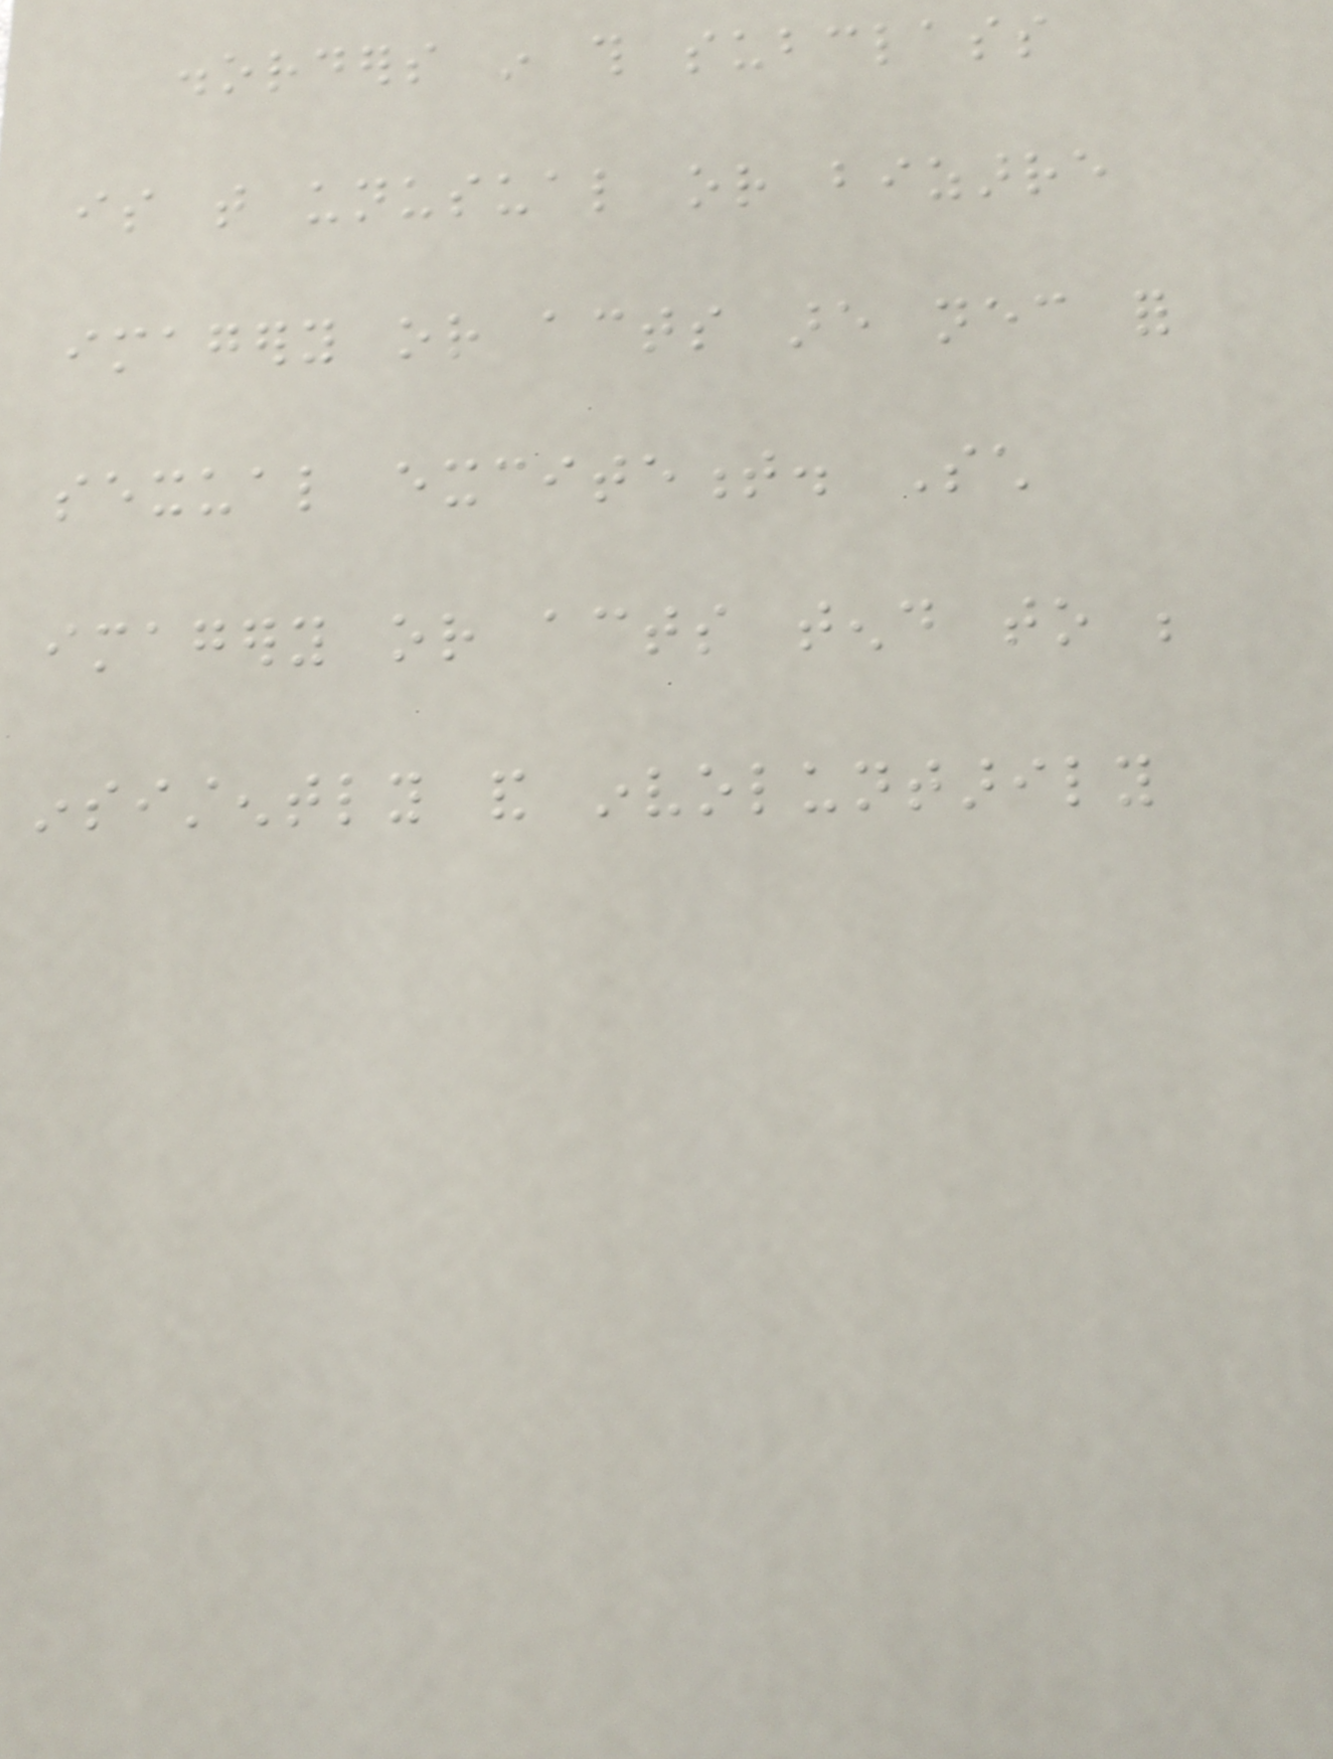disorders in this subclass
is that unusual or bizarre
imagery or acts are necessary for
sexual excitement. Such
imagery or acts tend to be
insistently and involuntarily
